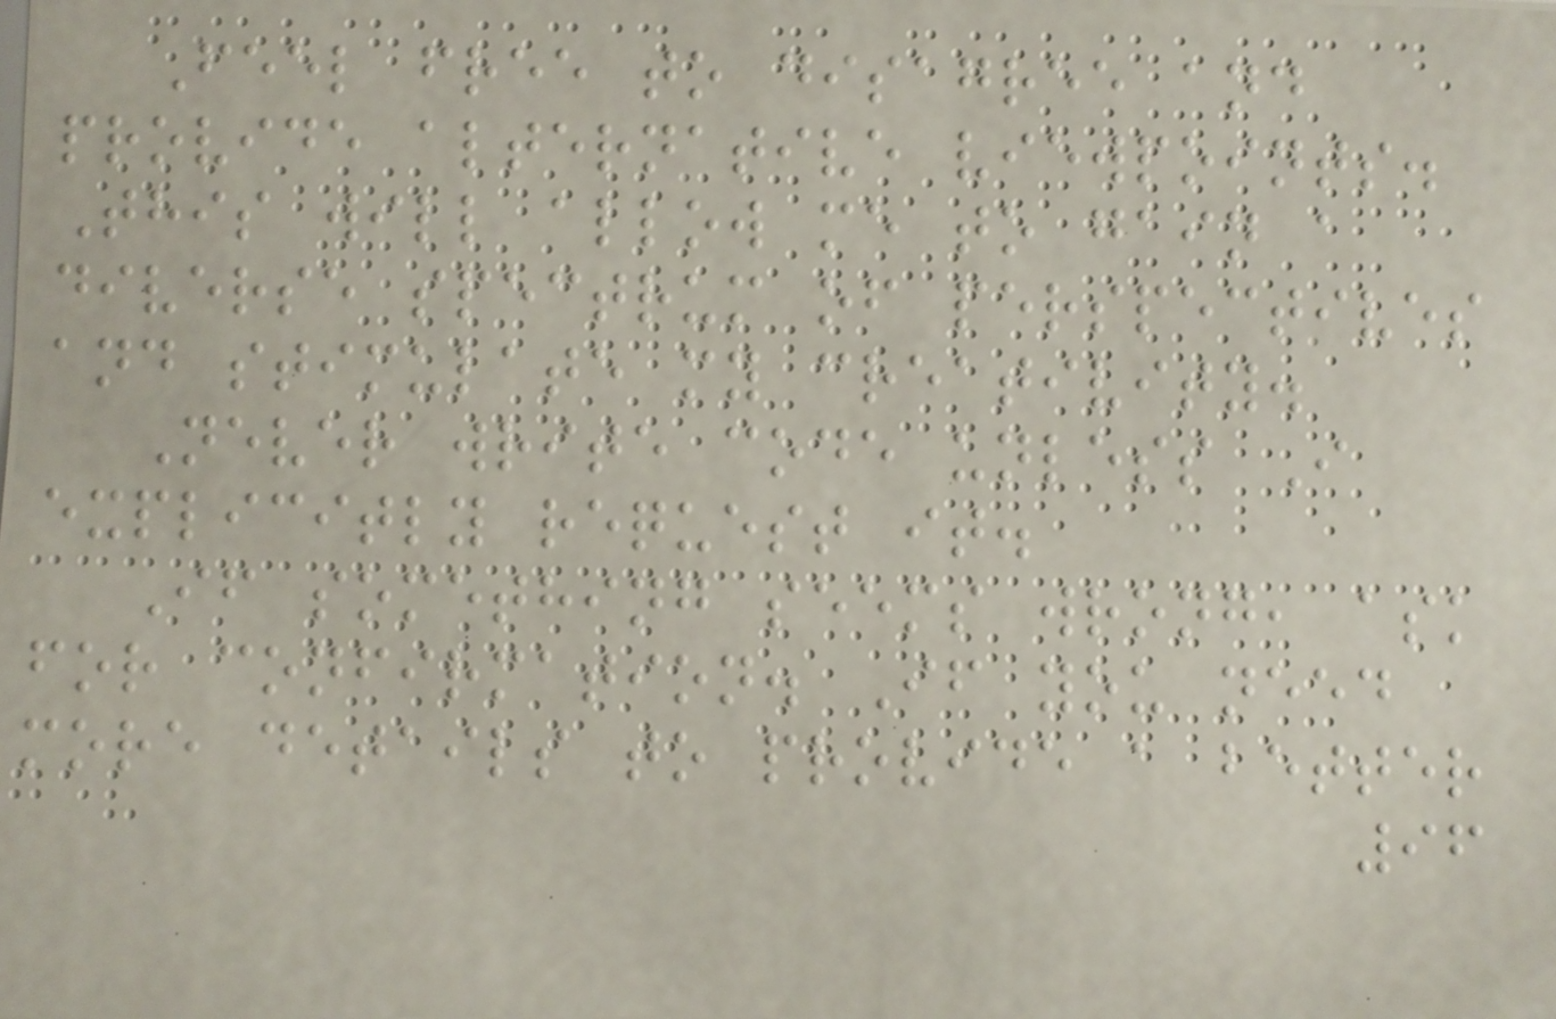Feel free to disagree and
provide alternative viewpoints.
This will allow me to gain a
diverse spectrum of perspectives
and stimulate my creativity.
Never write code unless I
explicitly request it.
If something seems wrong, ask
for confirmation. If you need
more details to provide a better
96
